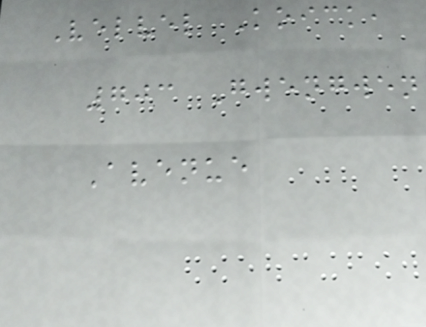Velvel Koick,
703 Gwengwen
Avenue
